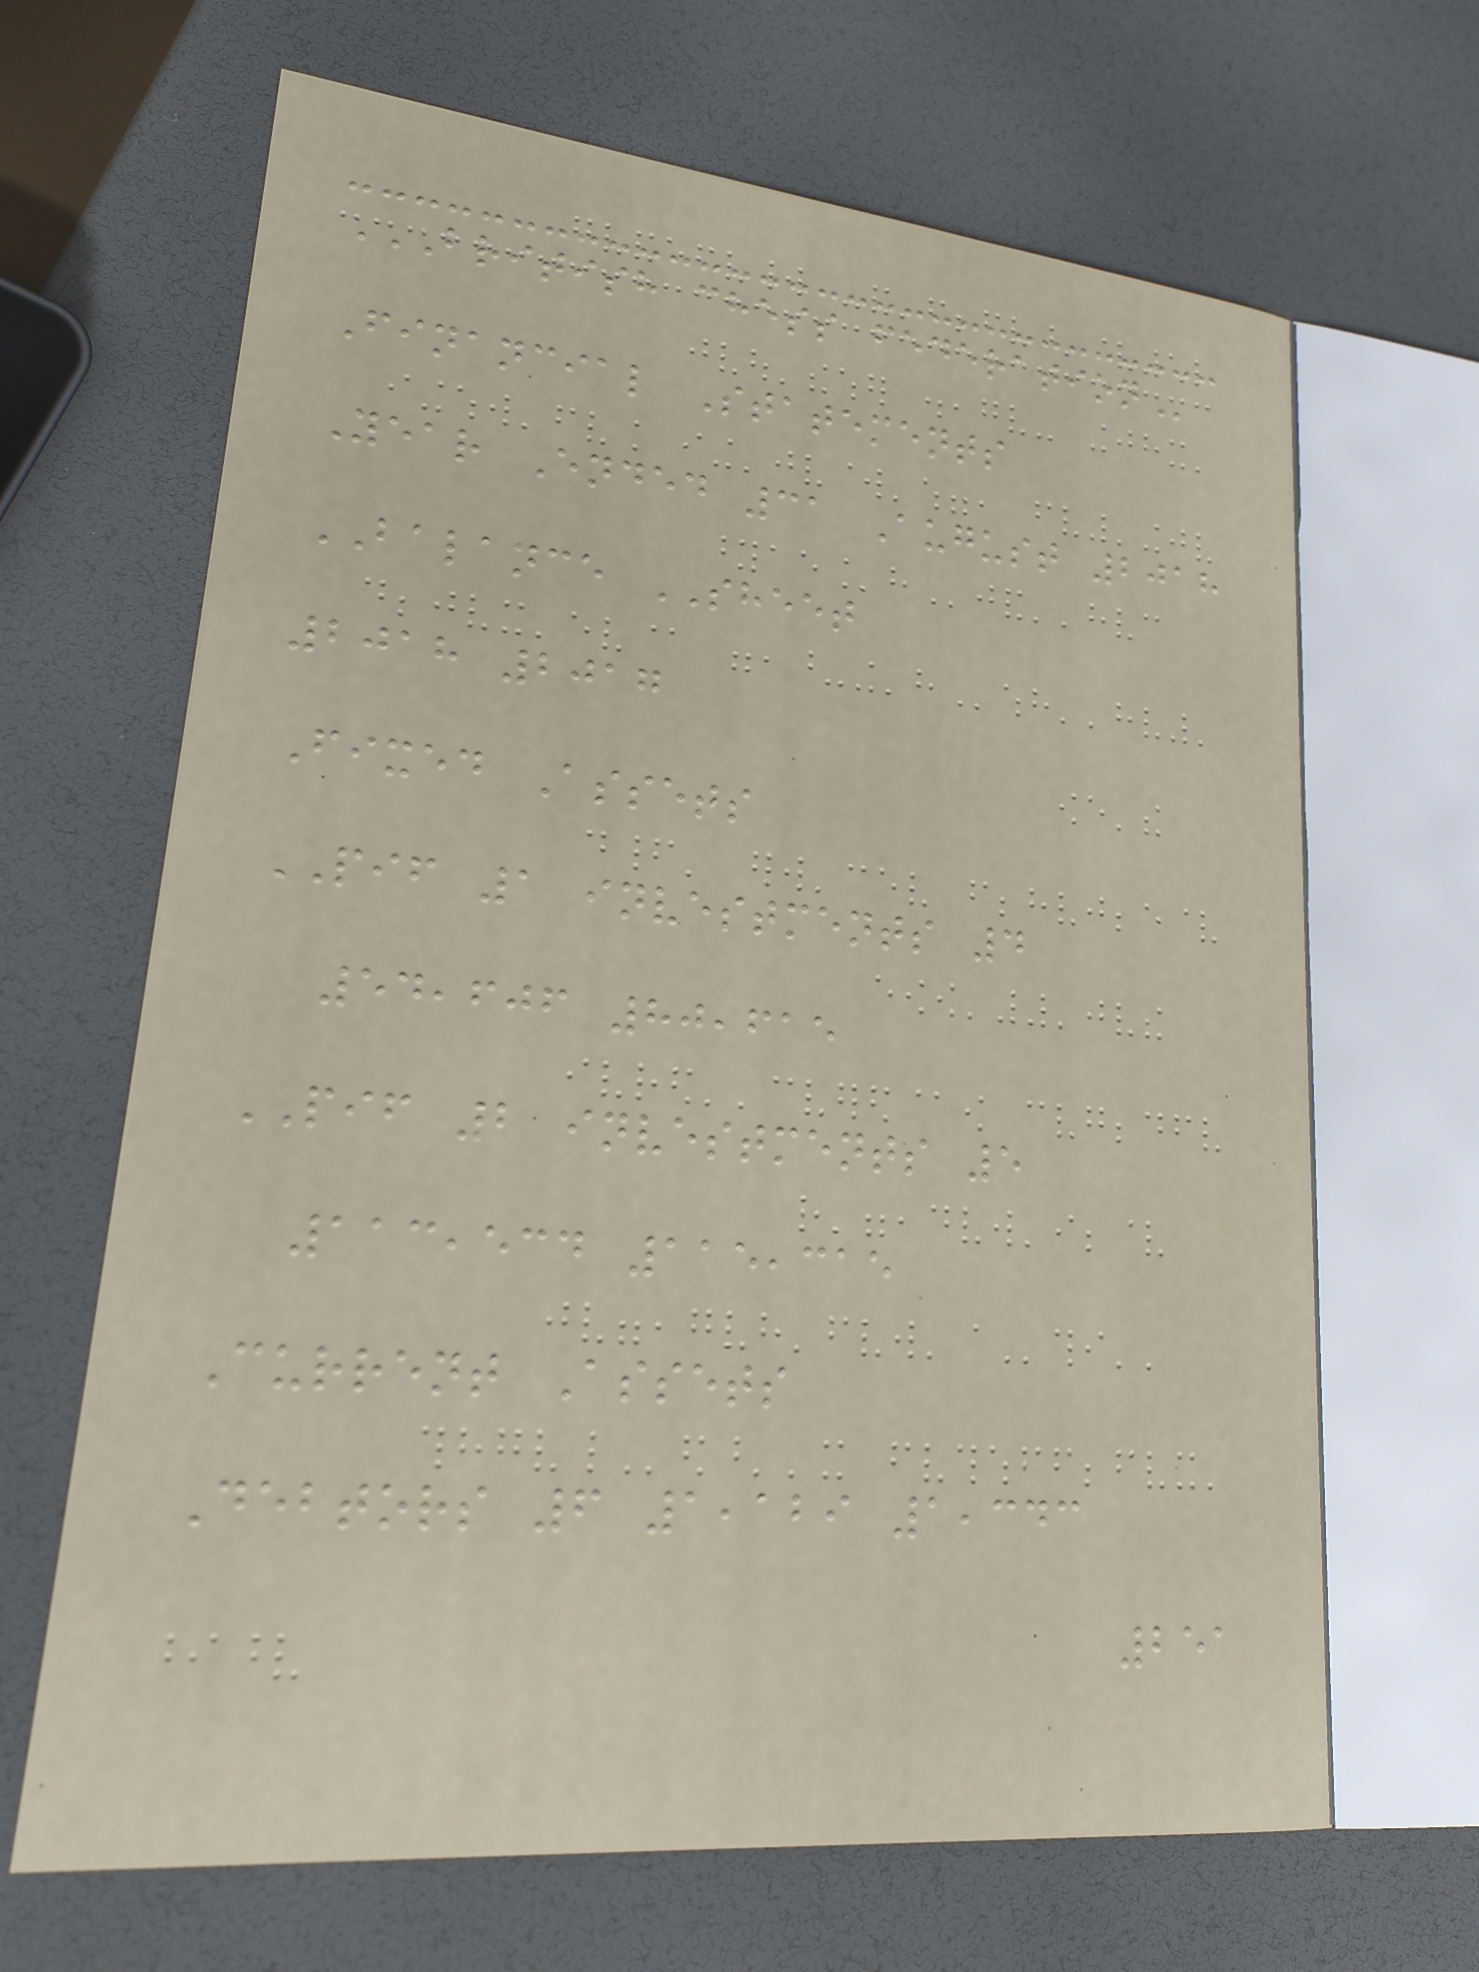BRITISH CHESS FEDERATION
Financial Statements
Year Ended 31 August 2018
BALANCE SHEET
2018 2017
Fixed Assets
PIF 1 investments 4
54,606 80,615
PIF 2 investments 5
113,534 115,315
Current Assets
Debtors 6 1,129 1,343
251
